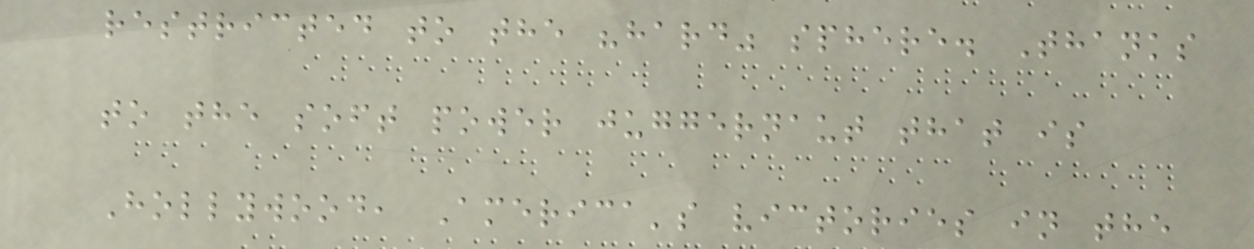restricted to the "hard" sphere. Thanks
to the soft power juggernaut that is
Hollywood, America's victories in the
